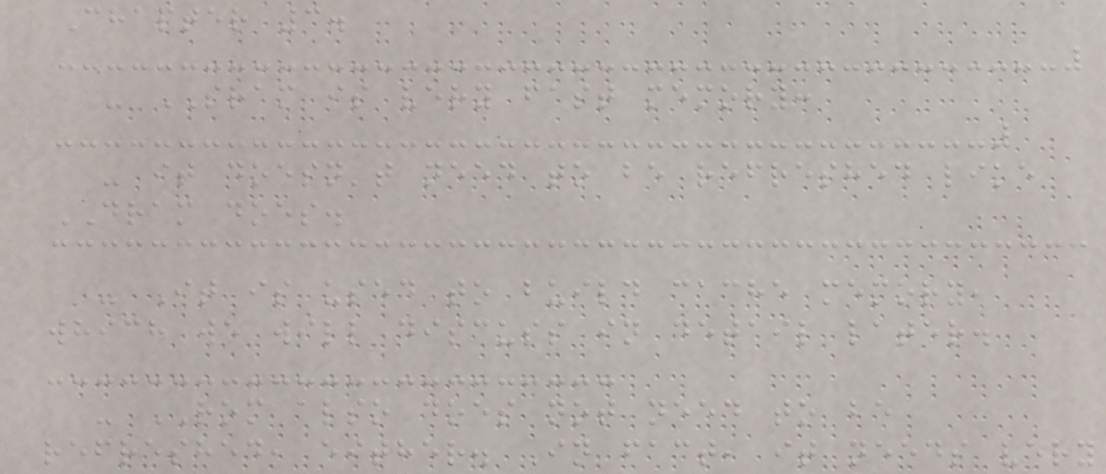Chapter 3.
- SRAM is very fast memory:
- it doesn't need to be refreshed like
DRAM does.
- It is used to build cache memory,
which we will discuss in detail later.
- ROM also does not need to be
refreshed, either. In fact, it needs very
